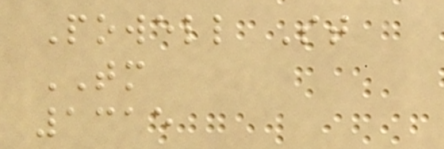Powell St
TM
1315
